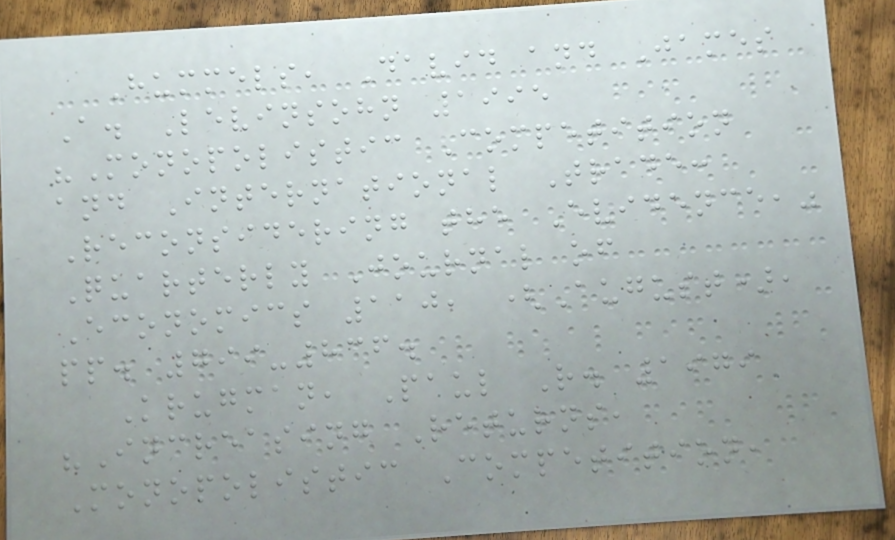Hummels, David and James
A. Levinsohn 1995
"Monopolistic Competition
and International Trade:
Reconsidering the Evidence,"
Quarterly Journal of
Economics 110, (August),
pp. 799-836.
Krugman, Paul R. 1979
"Increasing Returns,
Monopolistic Competition,
